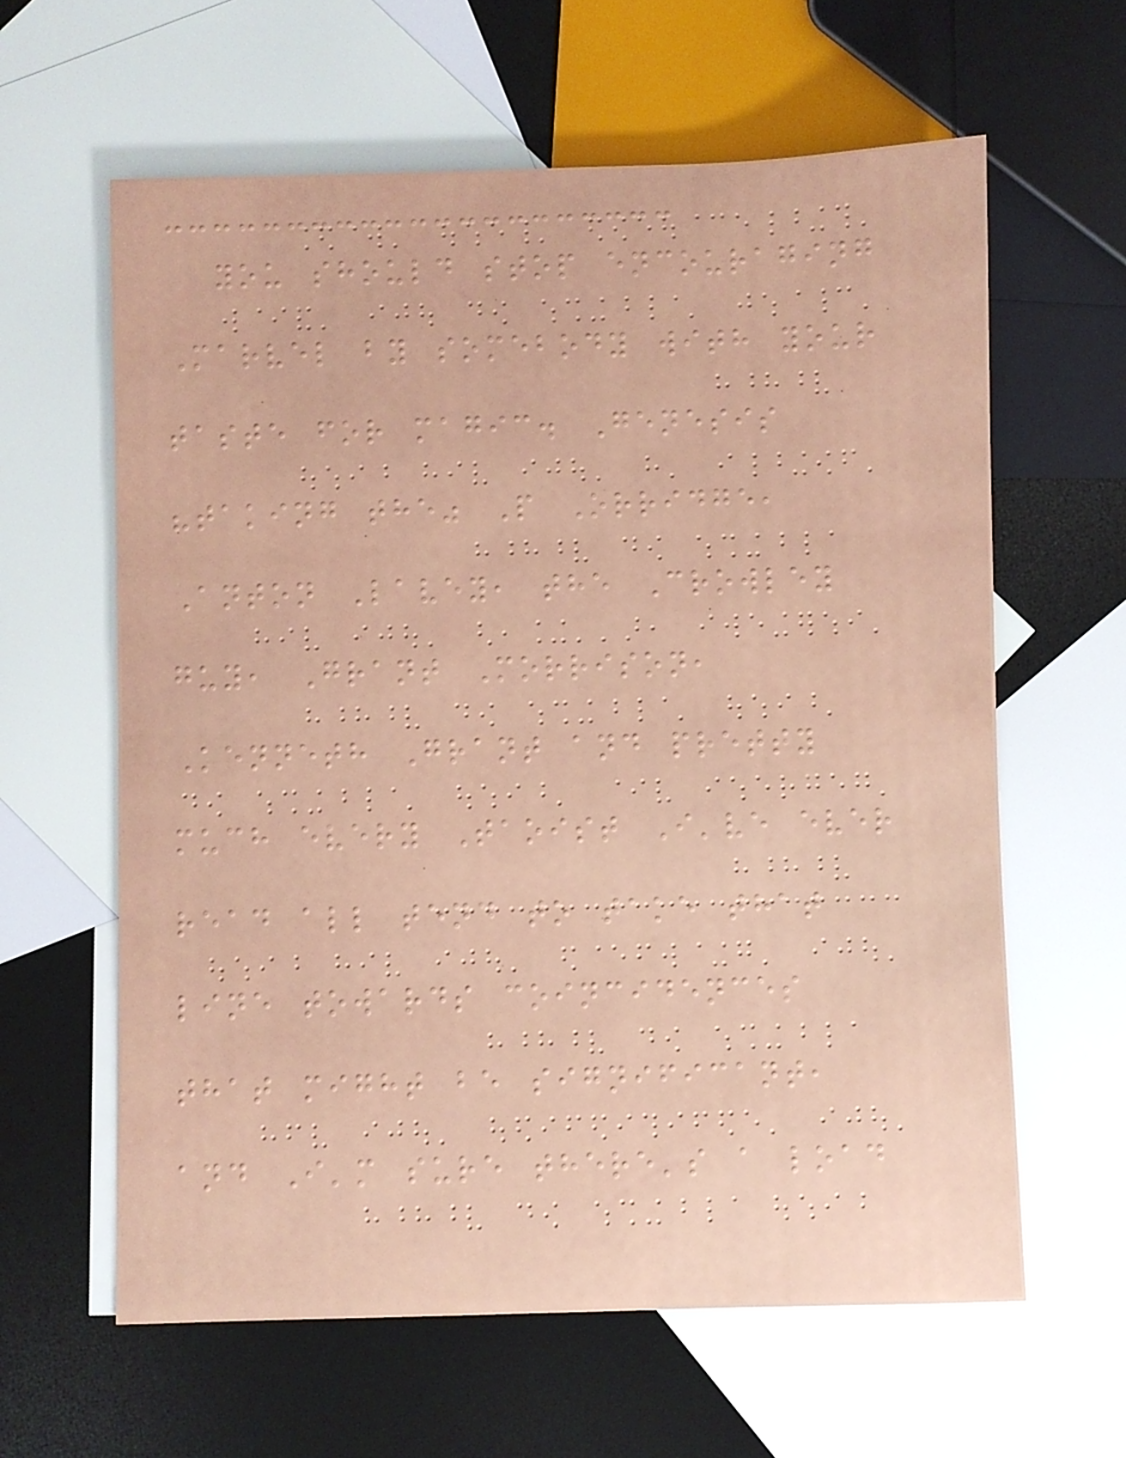you should stop encouraging
Marvel by somebody with your
taste for magic. Genesis
"taking the" P Orridge,
Anton Lavey, the Crowley
guy, Grant Morrison,
Kenneth Grant and pretty
much every Taoist I've ever
read all tend to take that
line towards coincidences
that might be significant,
and I'm sure there's a load
